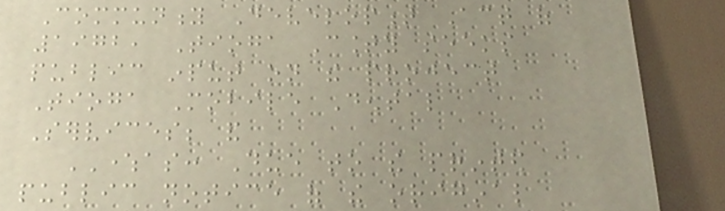Community Development Act of
1972, Tioga County seeks
public input on the project
Tioga Mobile Dental
Services; and
WHEREAS: Due to the printed
public notice of the original
